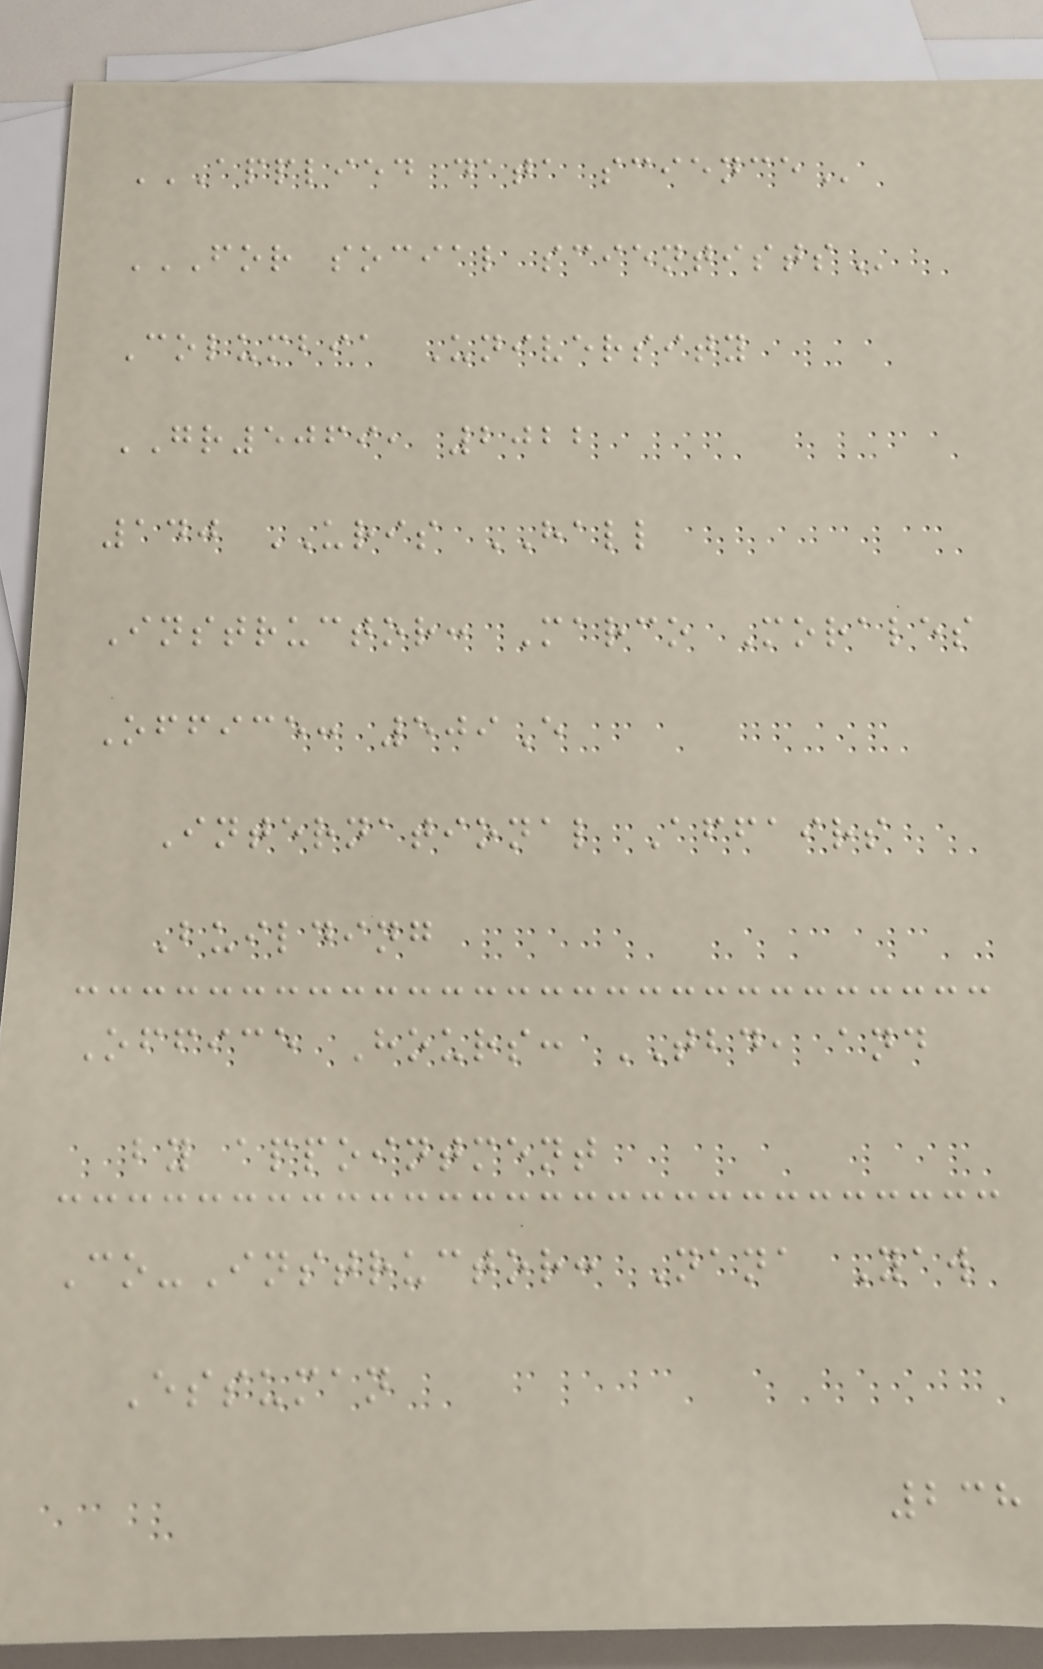APPLIED DATA SCIENCE
FOR SOCIAL SCIENTISTS
Columbia University
GR5069, 2022
140 URIS HALL
Instructor: Marco Morales
Office: 509E
International Affairs
Building
Office Hours: TBD, and
by appointment
Co-Instructor: Nana Yaw
Essuman
238
